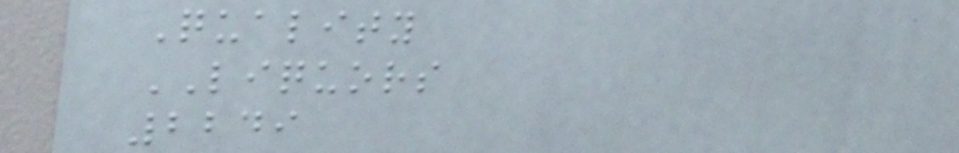Quality
LIQUORS
2249
